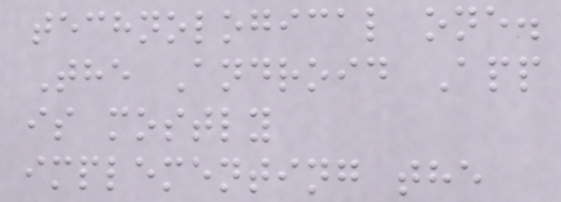technological one.
The Android App
is mostly
implementing the
